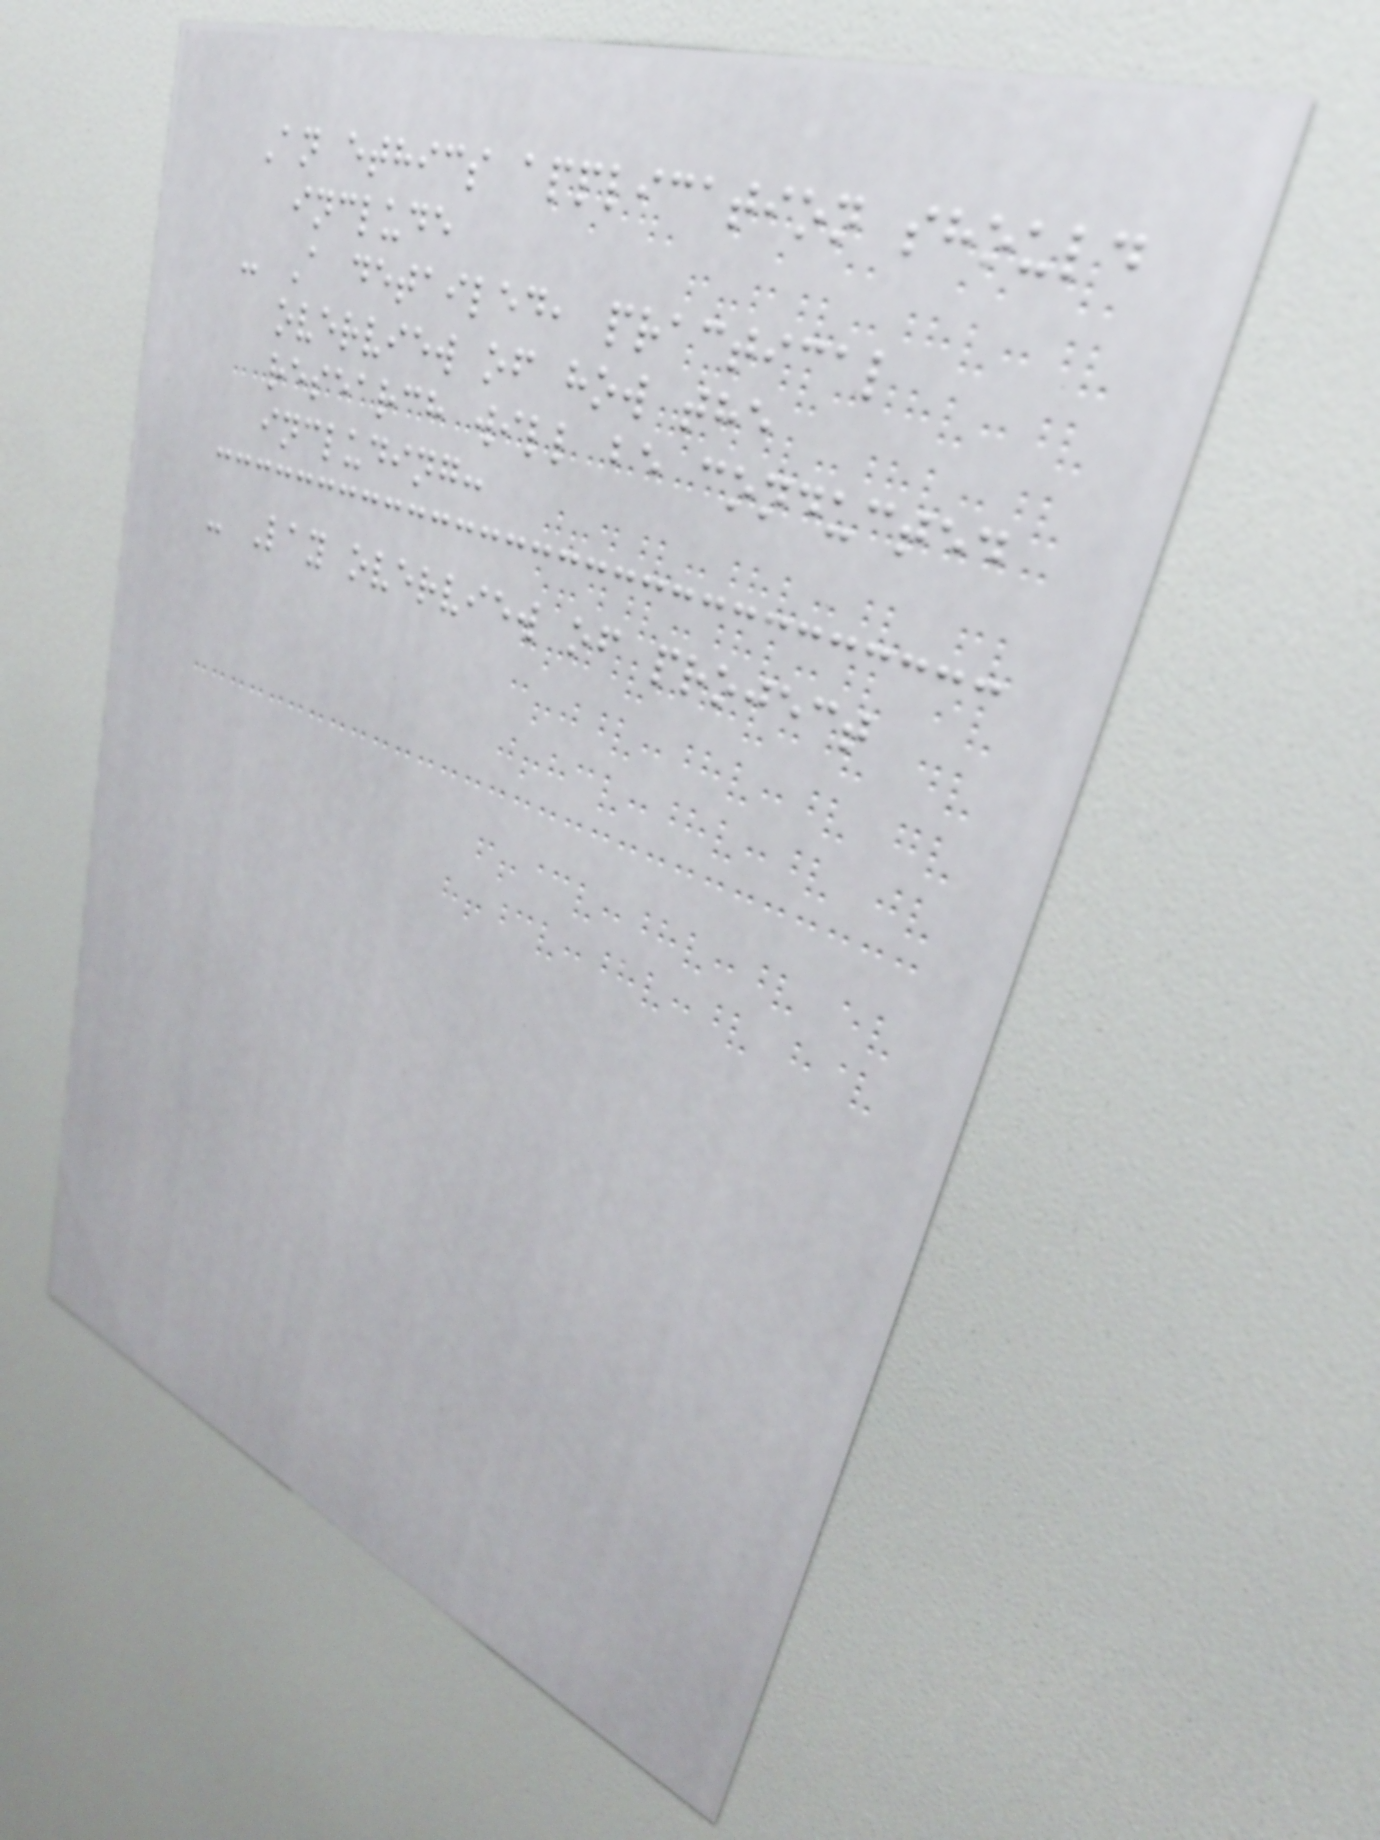An ethics application should
include
- A detailed, practical
overview of how the
research will be conducted
including:
- Lay overview of project
